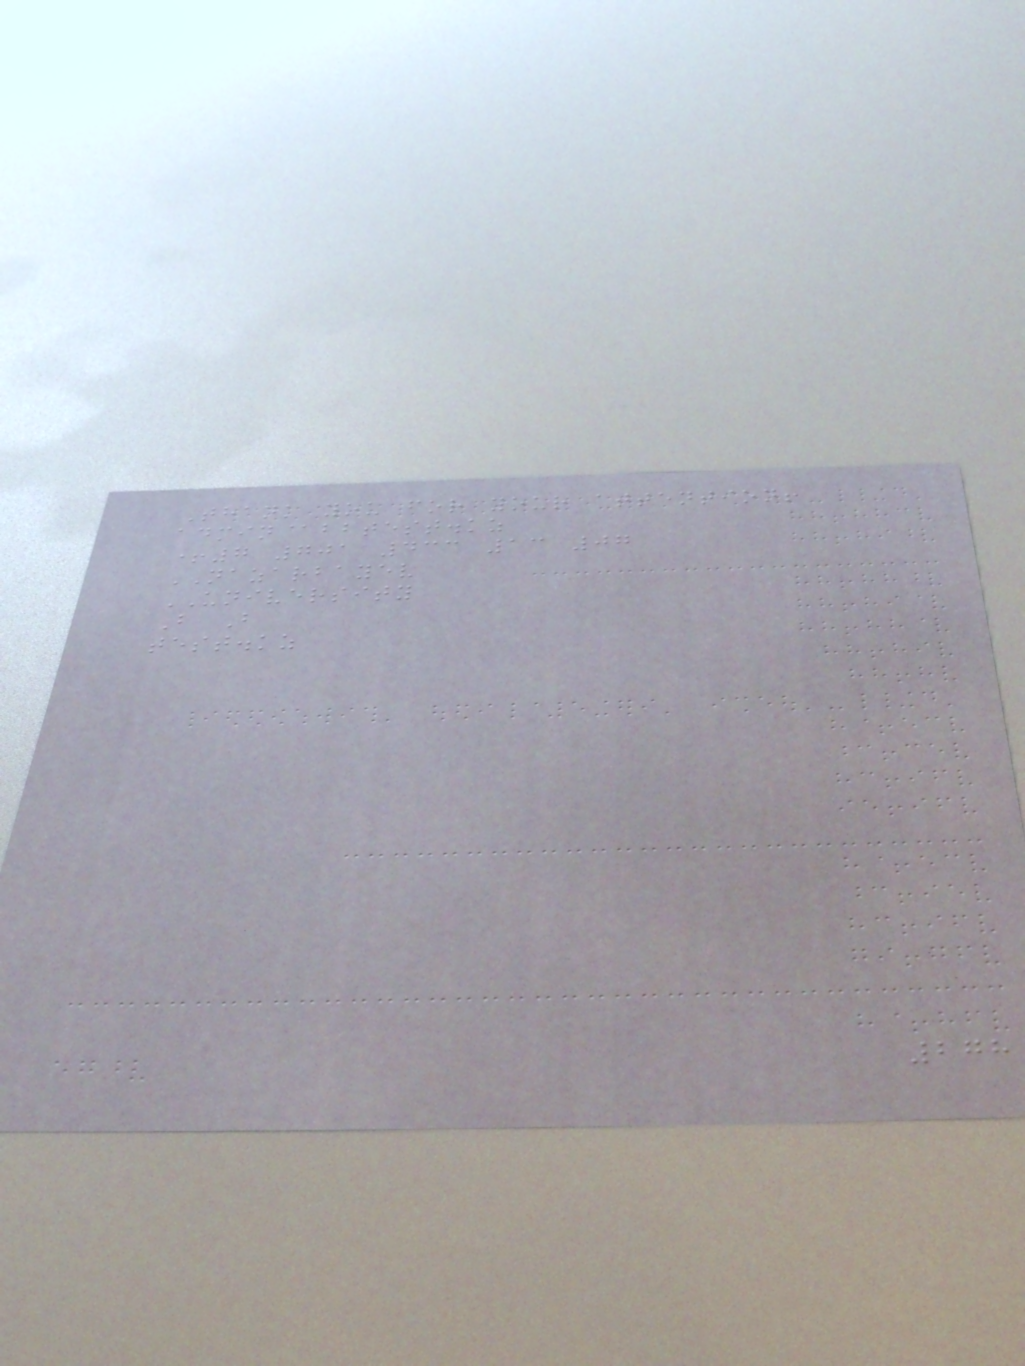Thank you for your attention!
admin@bbtest.kz
+7 701 433 13 07
NAZARBAYEV
UNIVERSITY
B B
test.kz
278
